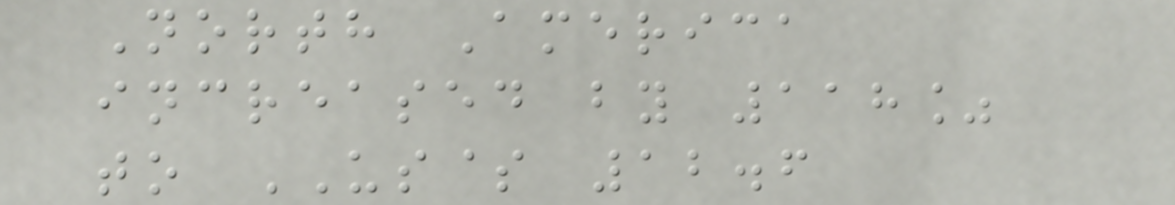North America
increased by 118%
to US$ 12.6
